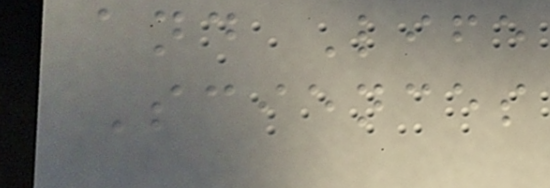and Life
Sciences
